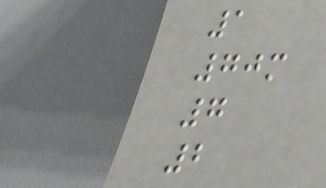1
70m
7
2
